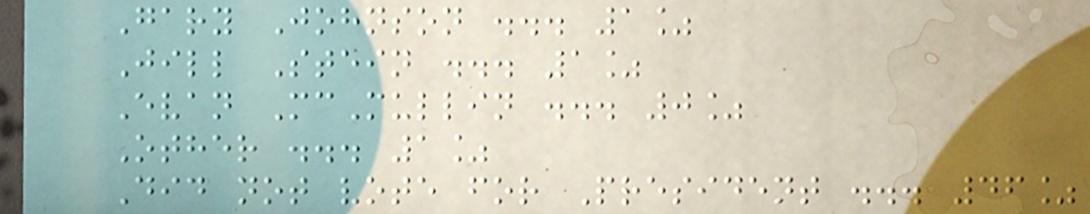Gary Johnson ... 1%
Jill Stein ... 1%
Evan McMullin ... 0%
Other ... 1%
Did not vote for President ... 46%
